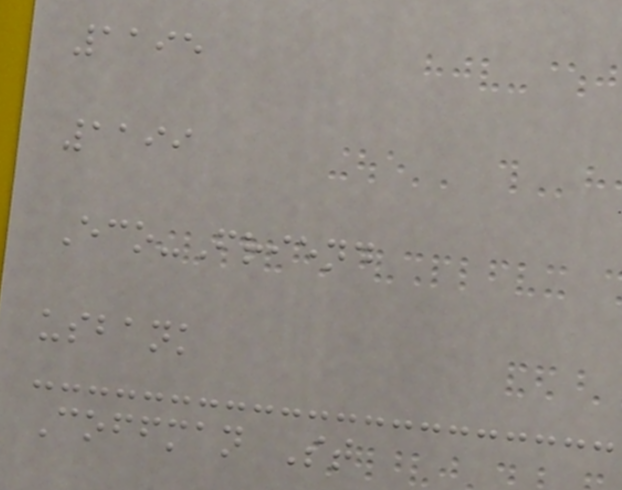1195
1199
Eco-Friend
usbank
Coffman St
